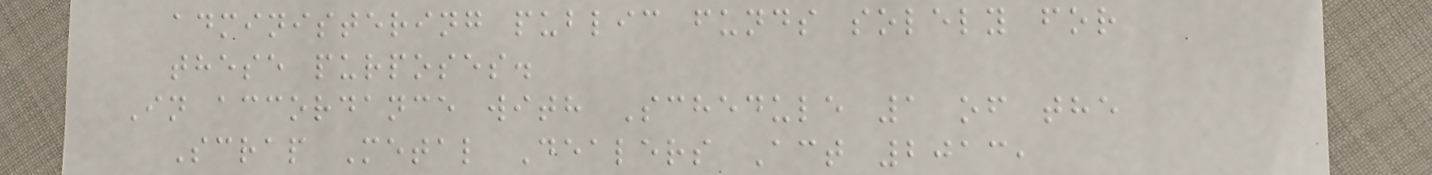administering public funds solely for
these purposes.
In accordance with Schedule 1 of the
Scrap Metal Dealers Act 2013,
